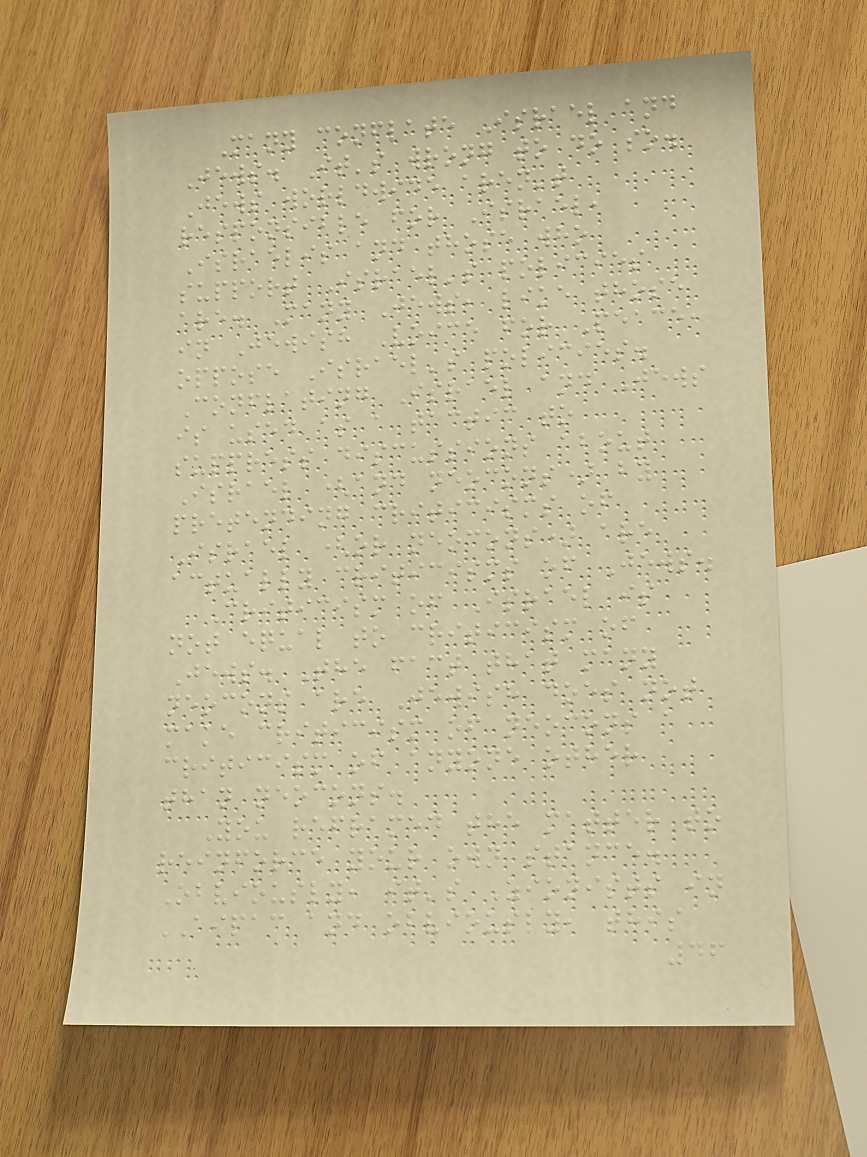Many conflate Israel and
Jews. It's wrong to do so.
Jews worldwide aren't
responsible for Israel,
Israelis and those who
support Israel's policies
are. Many Jews, like those
in Jewish Voice for Peace,
oppose Israel's policies.
Conflating Israel and Jews
is used as a tactic to
suppress discussions about
Israel (and neocons) by
pretending criticisms of
Israel (or neocons) are
actually criticisms of Jews.
Criticism of Israel is
not equal to criticism of
Jews. The fact that many
neocons are Jewish does not
make criticism of neocons a
criticism of anyone other
than neocons.
You reframed the matter to
reinforce your own stance.
Obviously, it's Zionists in
AIPAC and obviously, this
46
